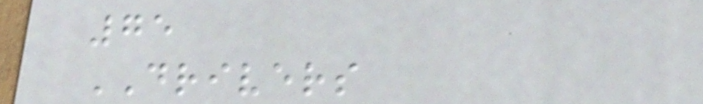75
DRIVERS
